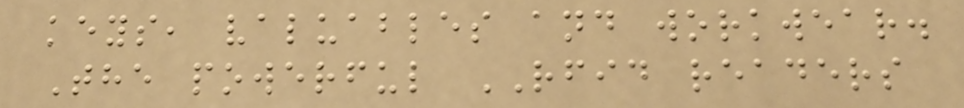keys, valuables and workwear.
The powerful RFID readers
